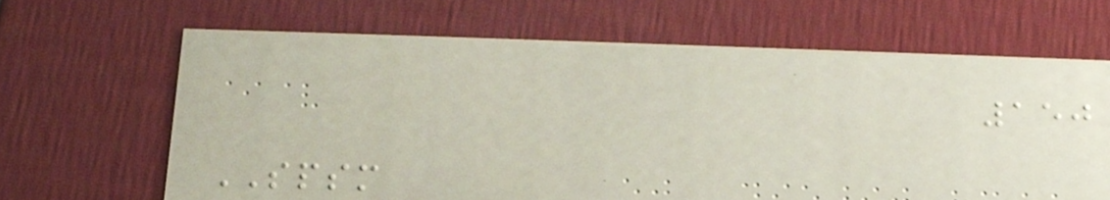150
SPSM
